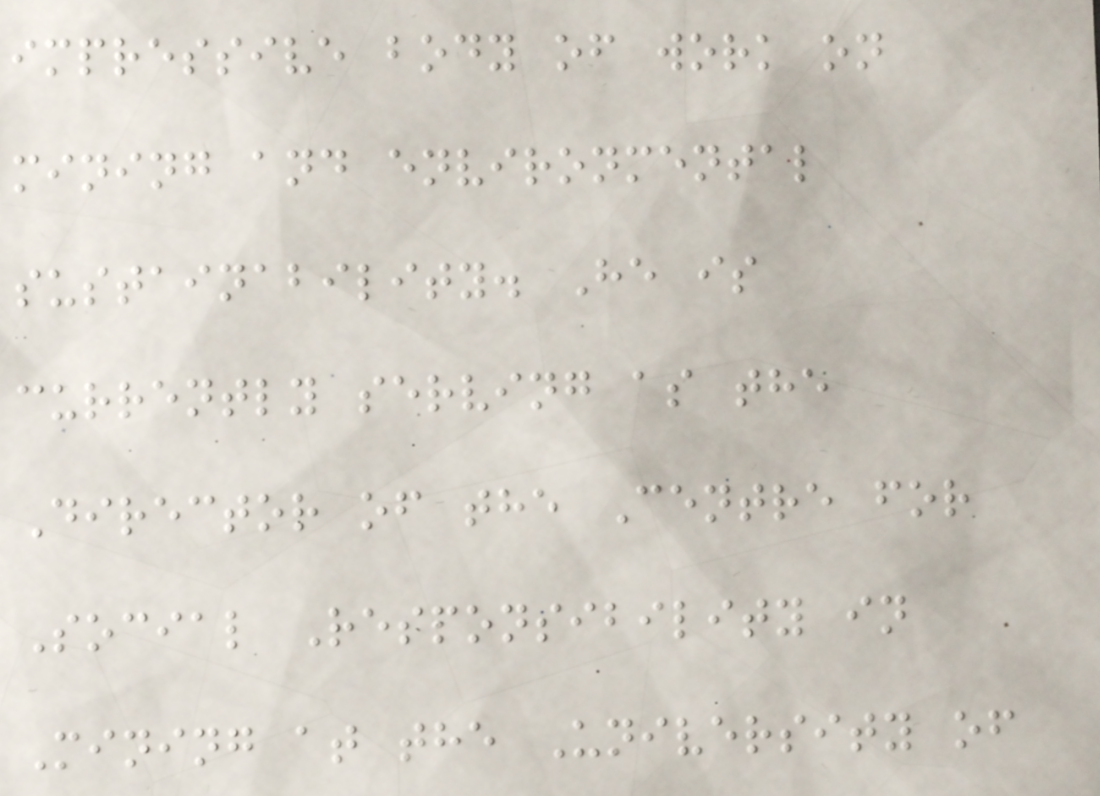impressive body of work on
mining and environmental
sustainability. He is
currently serving as the
Director of the Centre for
Social Responsibility in
Mining at the University of
